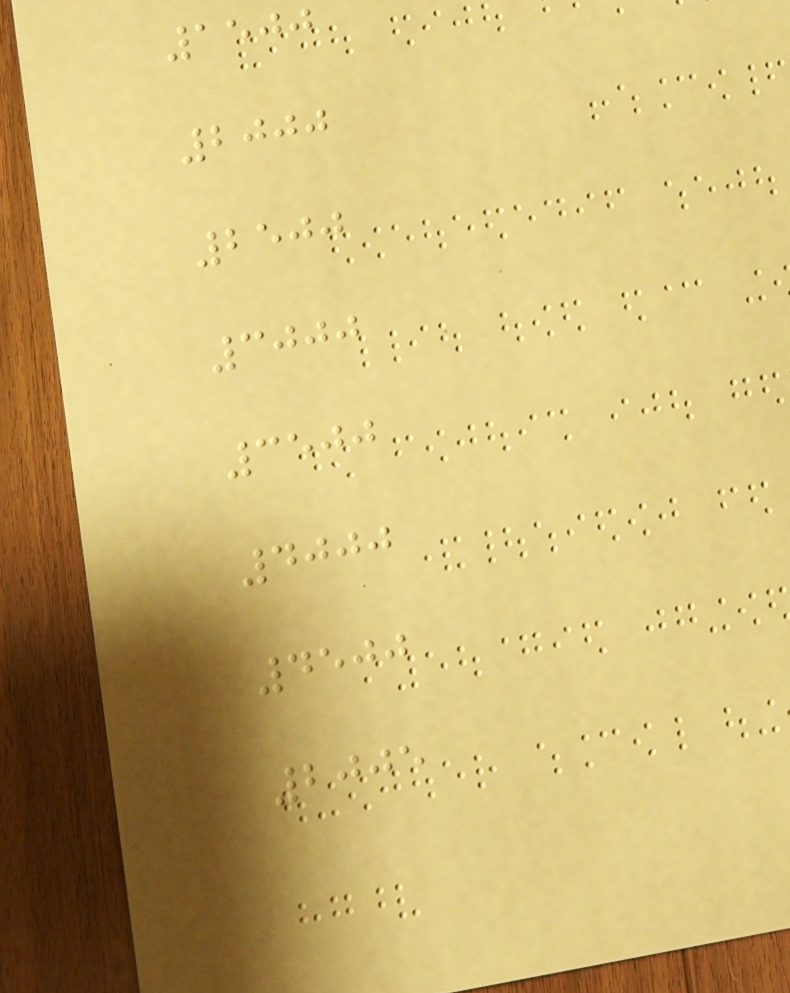1500
2000
2500
3000
3500
4000
4500
2005
